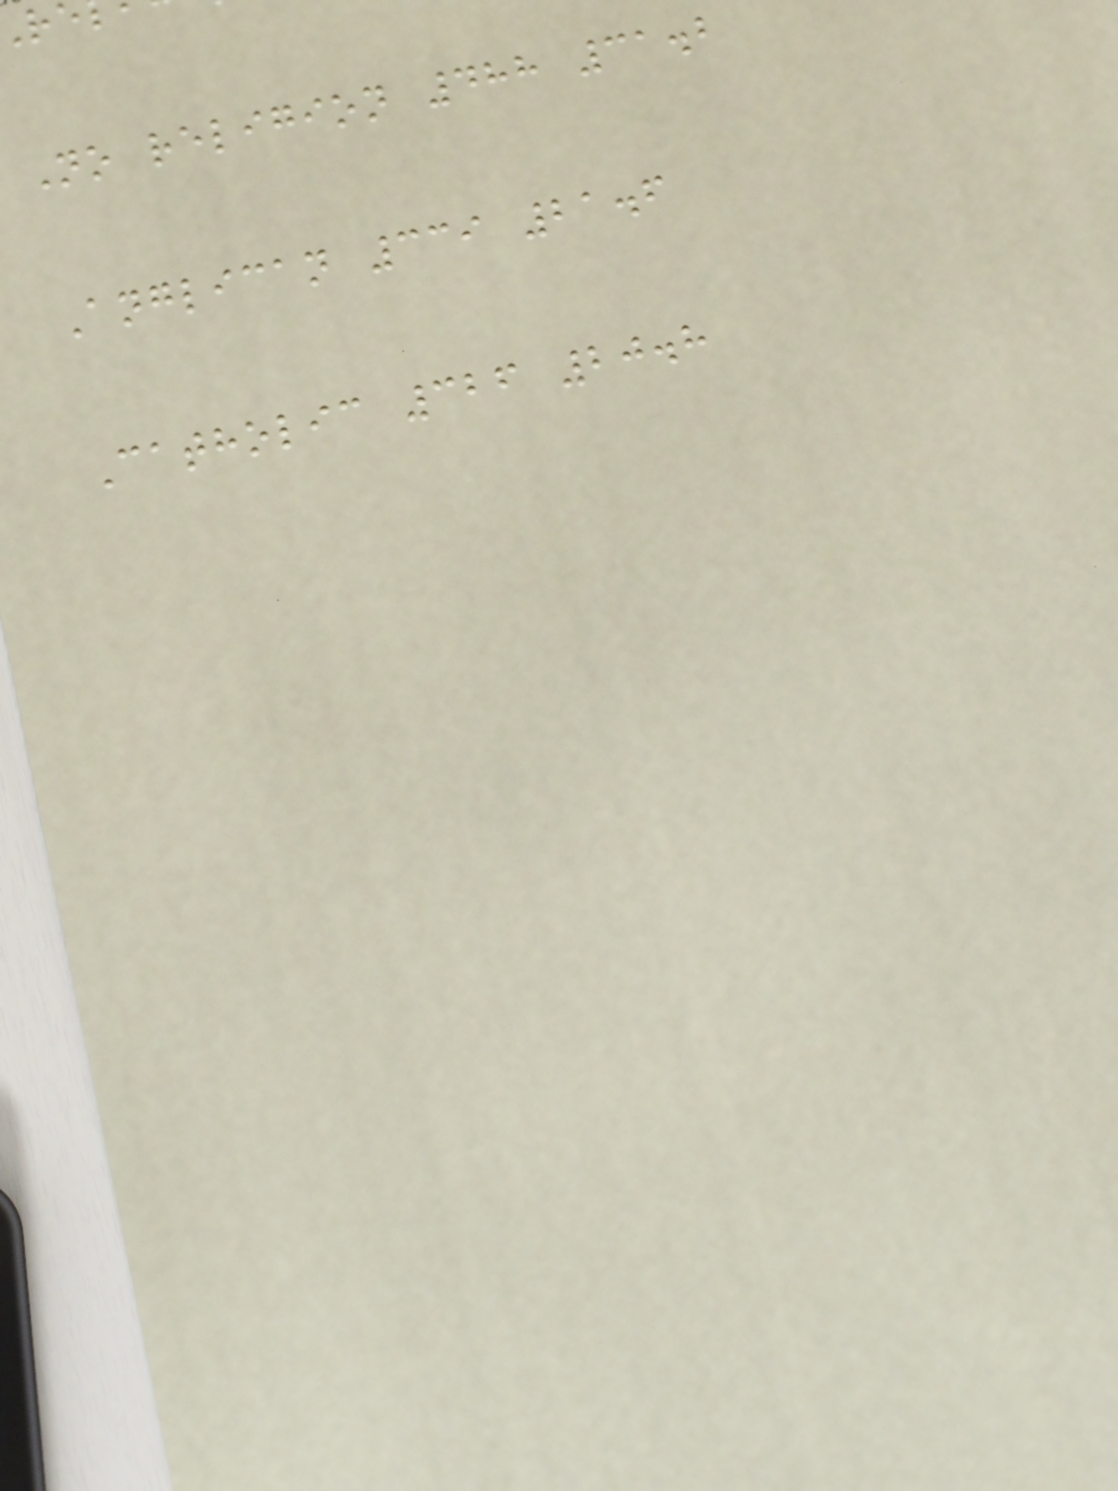No religion 488 31.2
Anglican 339 21.6
Catholic 326 20.8
